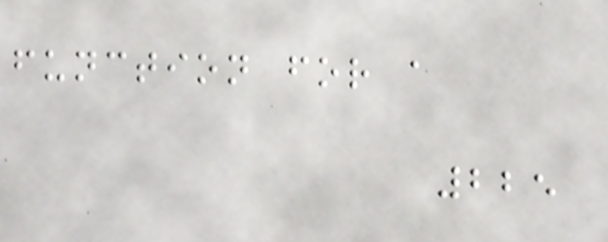function for a
225
